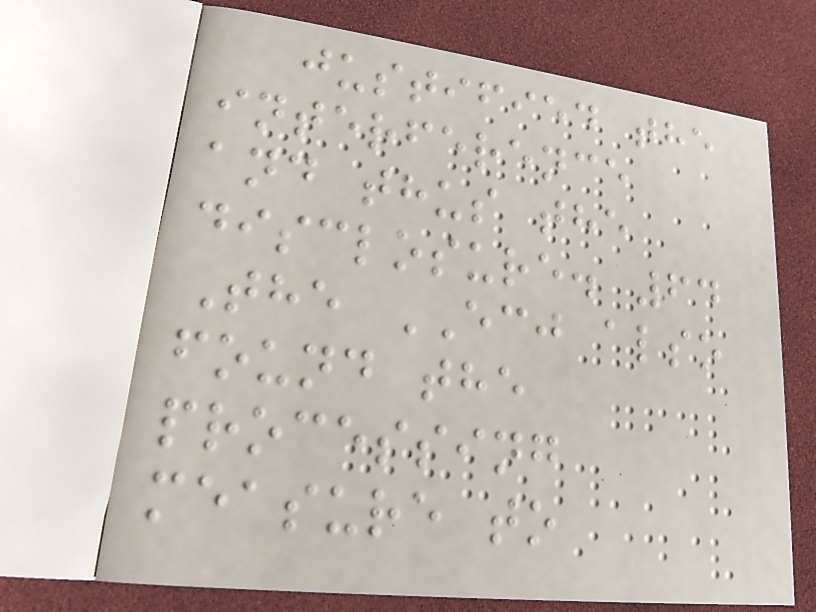justified the
interference
and thus the
disclosure. 64
The ECJ also
found the
processing
measure to
